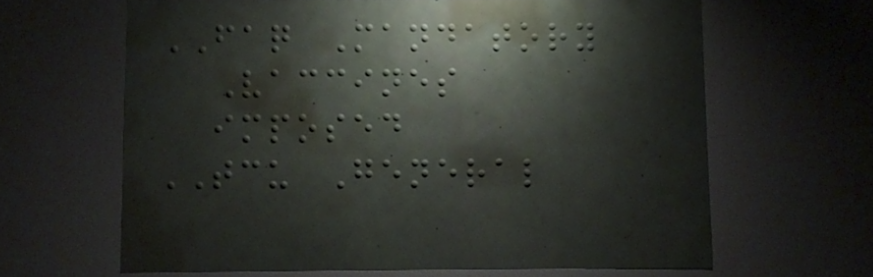FAQ Mandatory
Vaccines
imposed
TCU General
